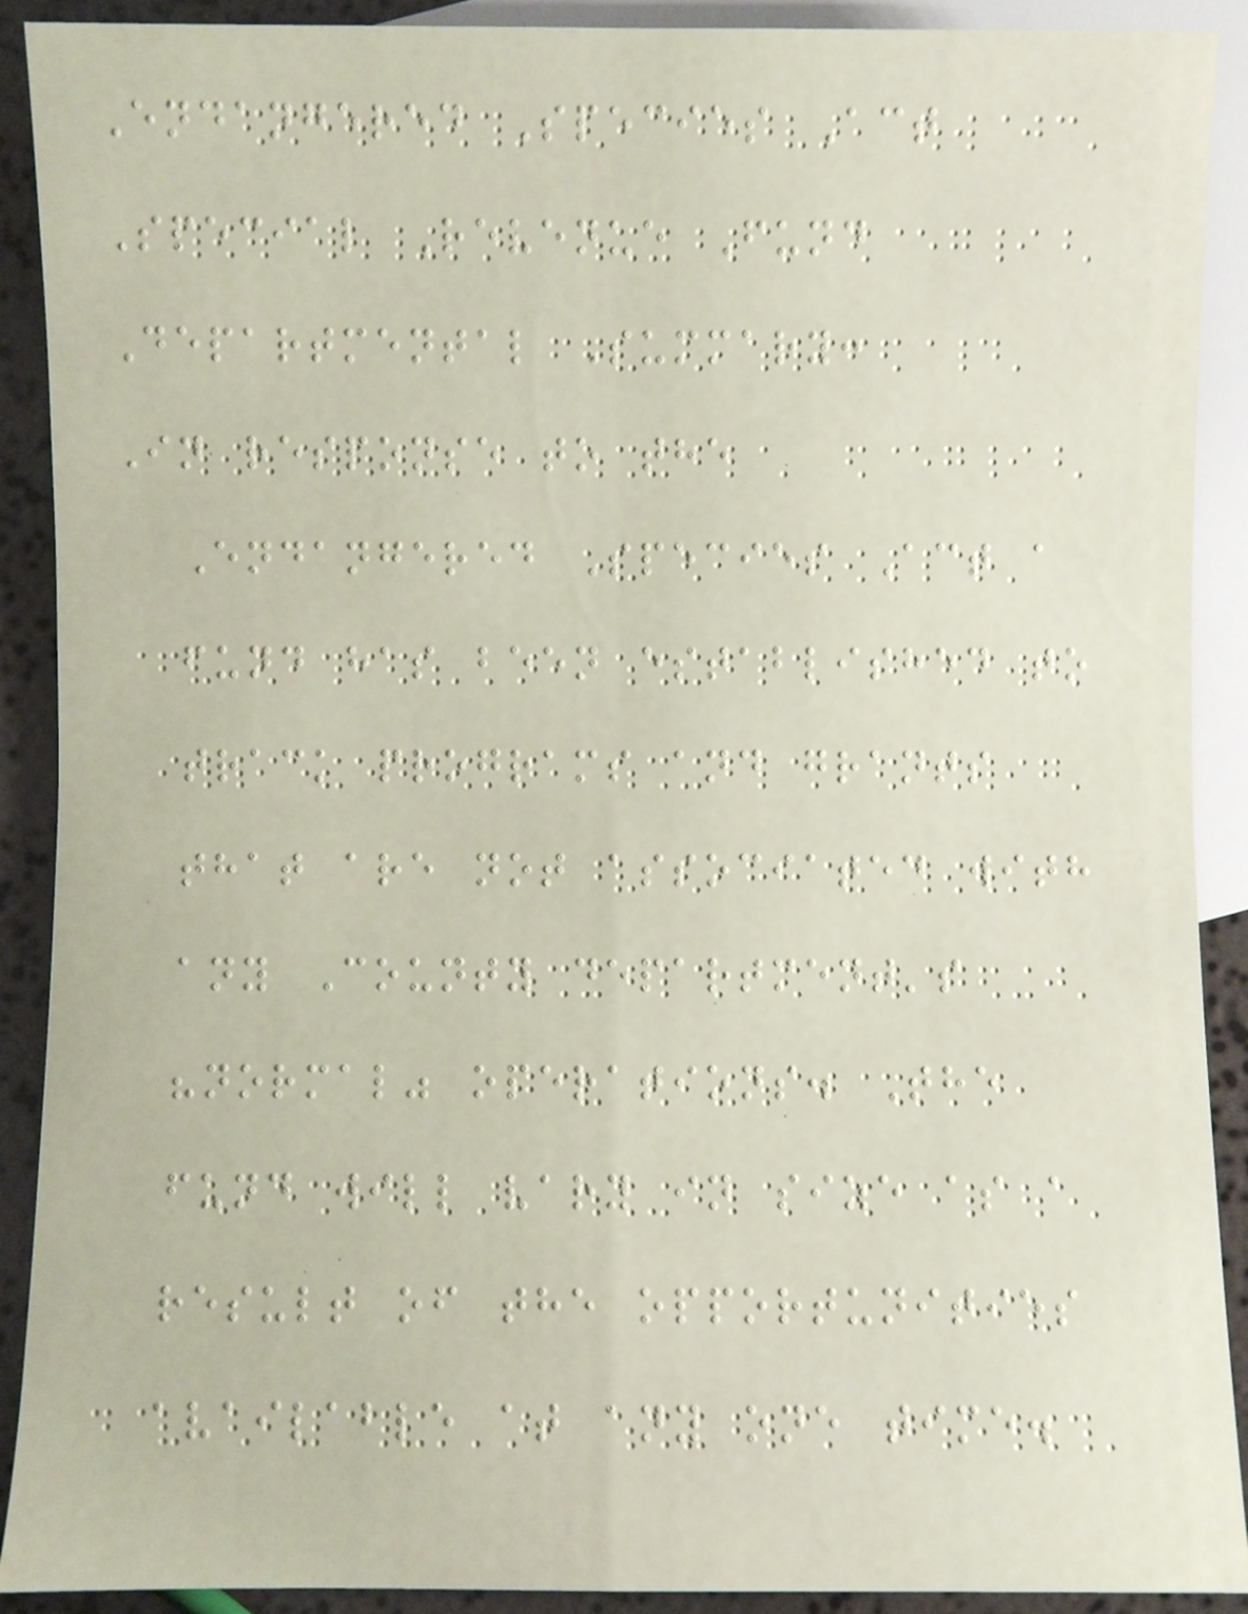Endangered Species Act
Special Revenue Fund
Departmental Summary:
In response to the
Endangered Species Act a
fund has been established to
track programs and grants
that are not associated with
any County department's
"normal" operations. The
fund will vary in size as a
result of the opportunities
available at any one time.
